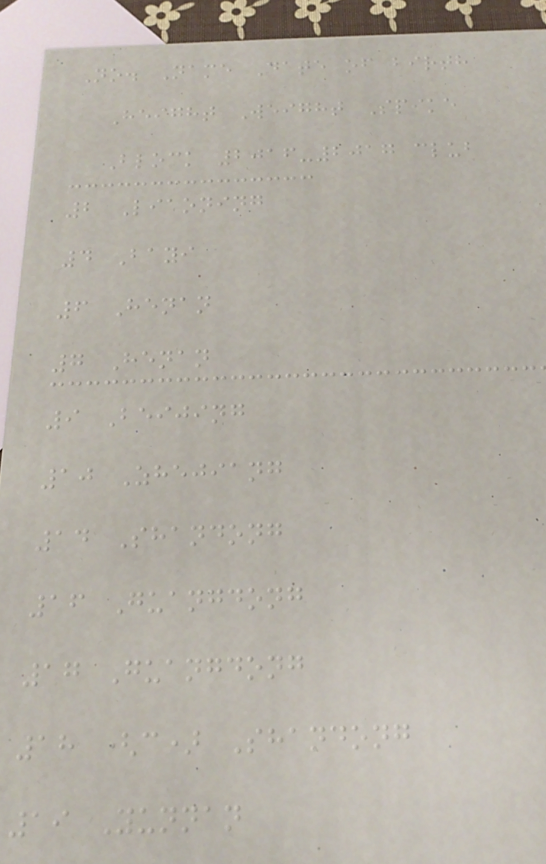No. Name Date of birth
Height Weight Spike
Block 2016-2017 club
2 Liaoning
4 Bayi
6 Henan
7 Henan
9 Beijing
10 Zhejiang
14 Shandong
16 Guangdong
17 Guangdong
18 (c) Shandong
19 Yunnan
